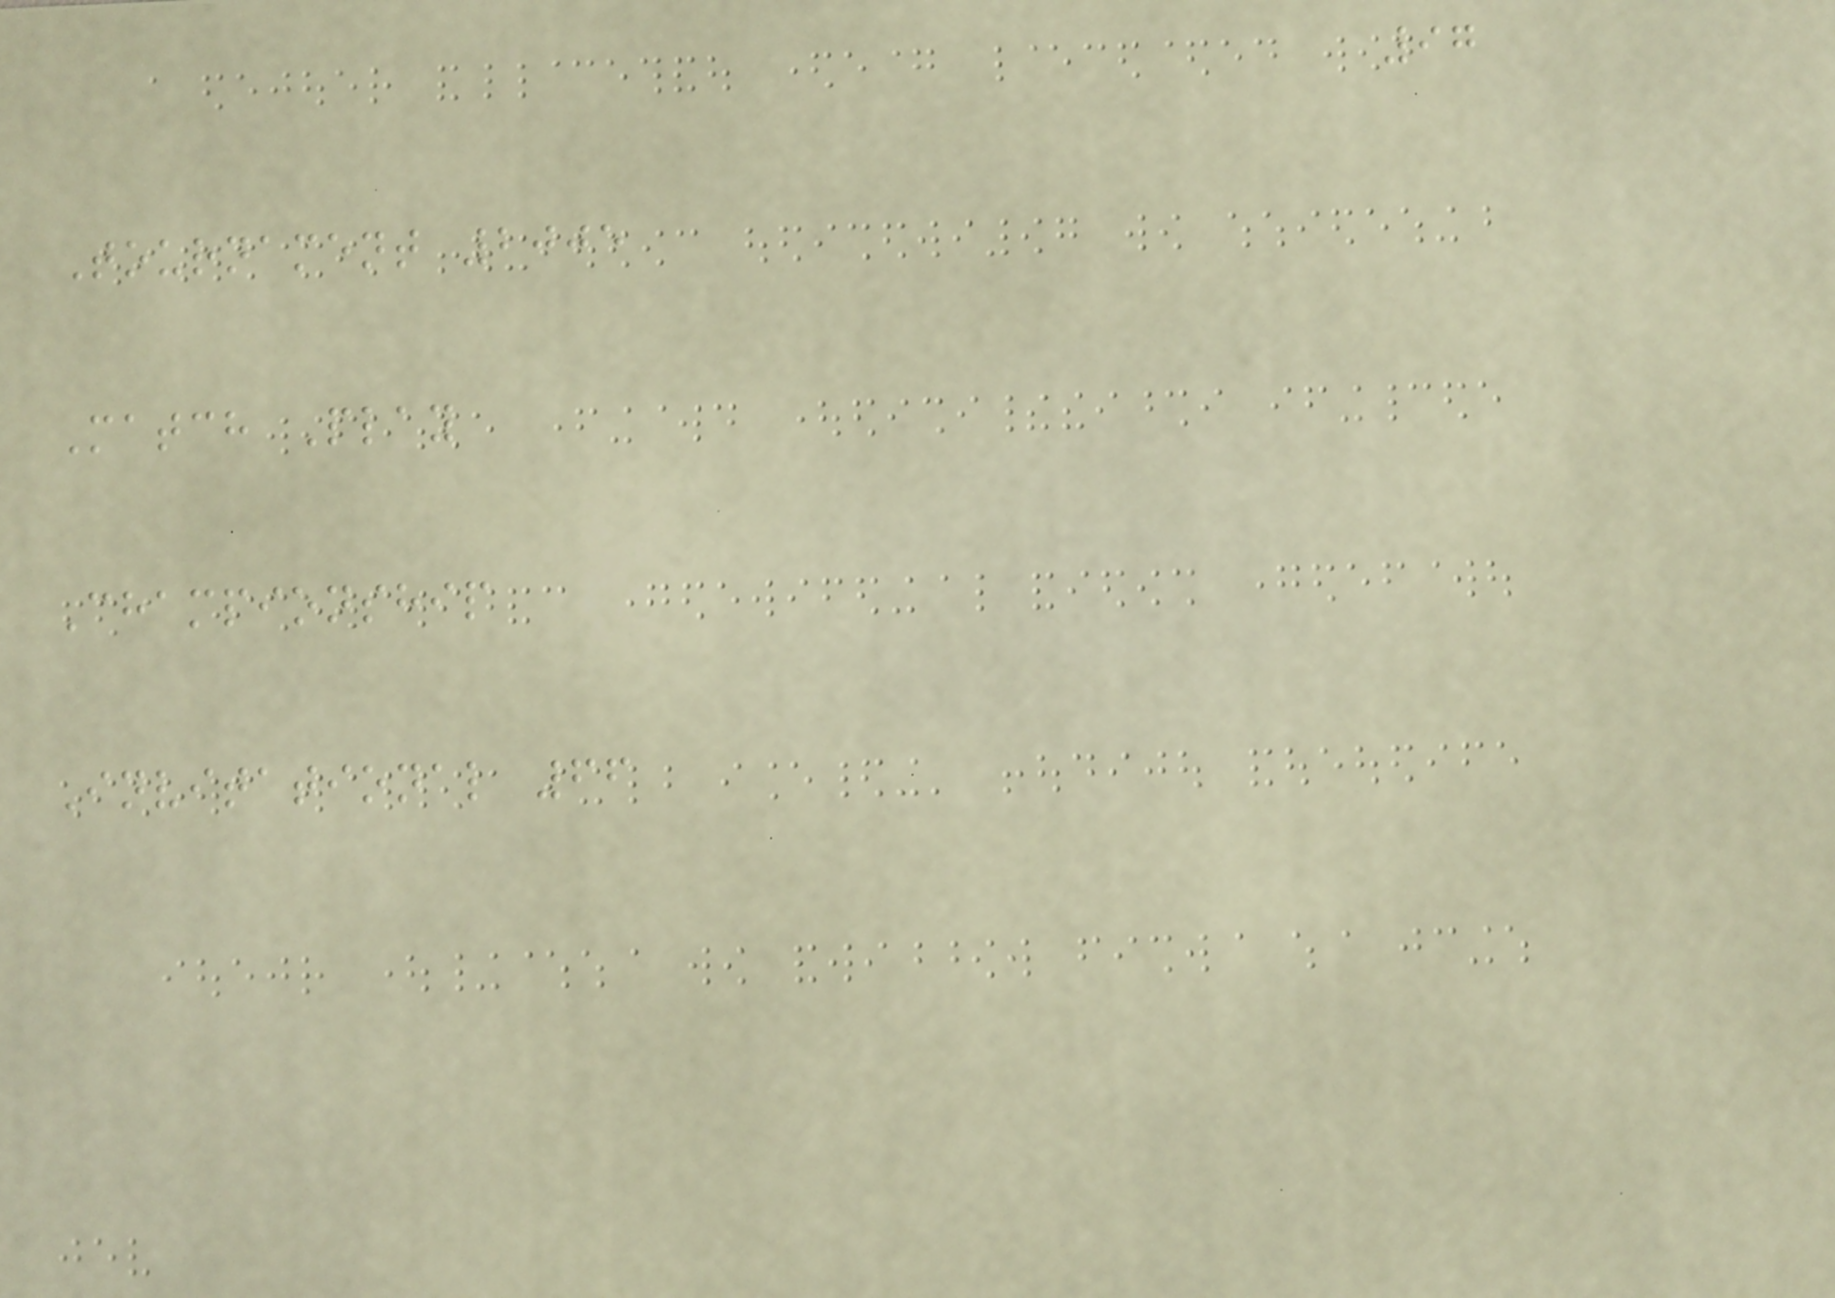97
Tournament 2005
Match Play
Championship
Invitational 66
